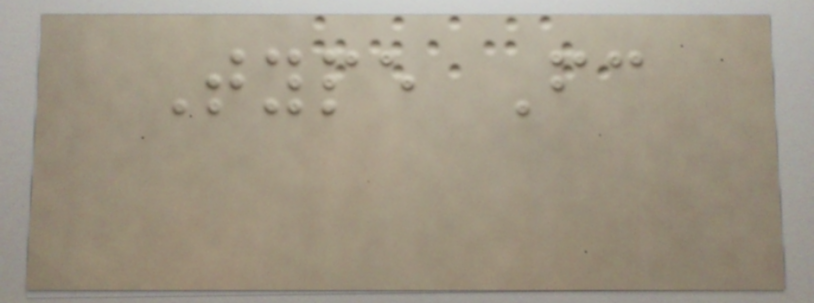Type Fc
